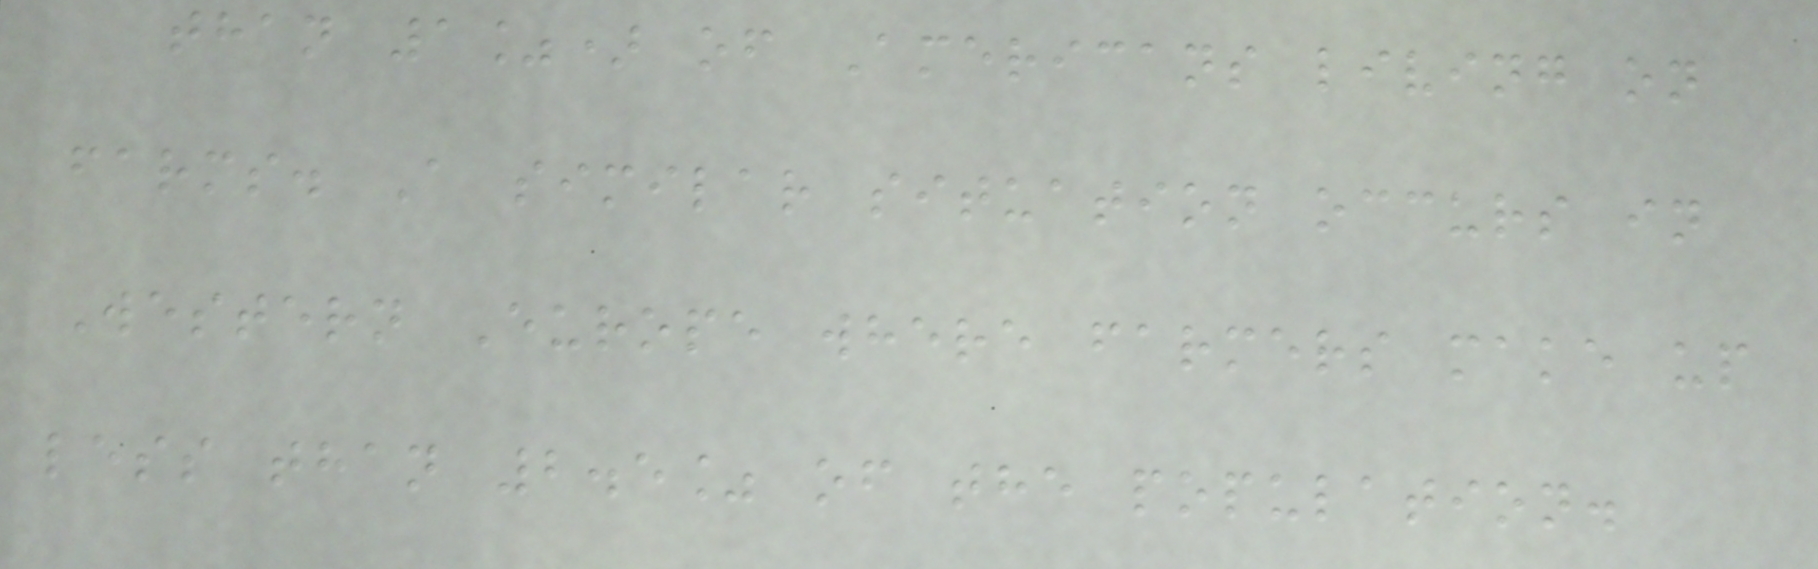than 1%) of Americans living on
farms. A similar situation occurs in
Western Europe where farmers make up
less than 2.5% of the population.
